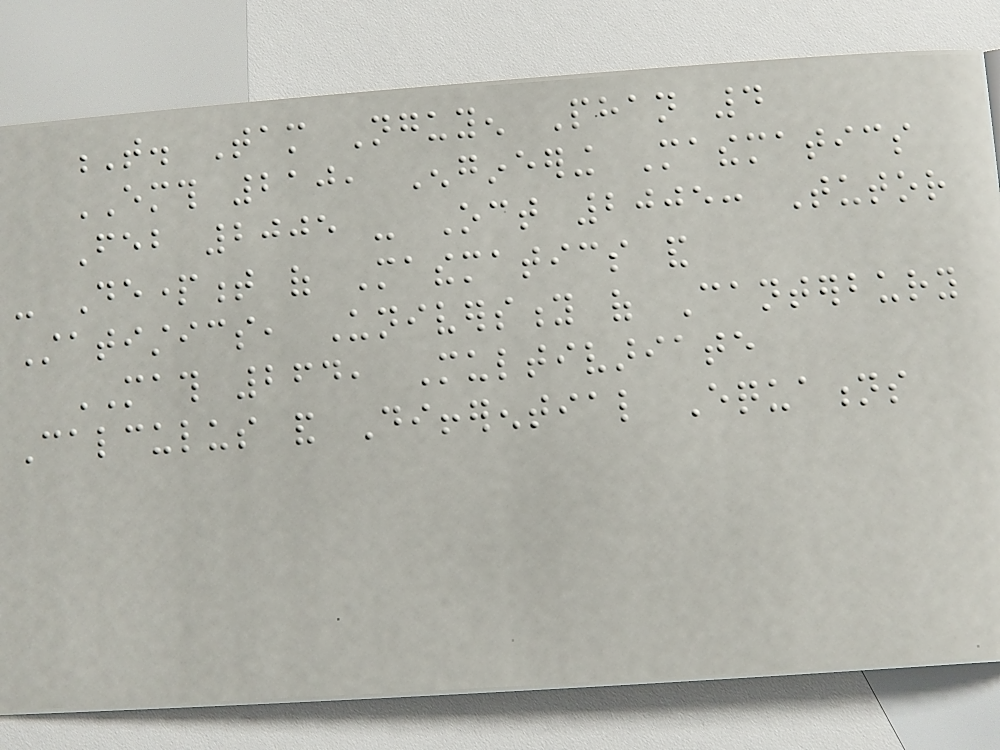T. Tam Nguyen Phan 4
EMTH 210, Engineering Mathematics
Feb 2005 - Oct 2005: Tutor
- Department of Mathematics and
Statistics, University of Canterbury
MATH 264, Multivariate
Calculus and Differential Equations
